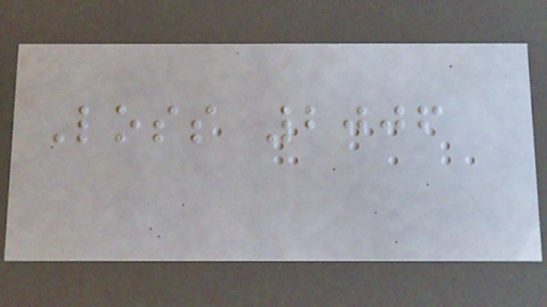Loss 2006
